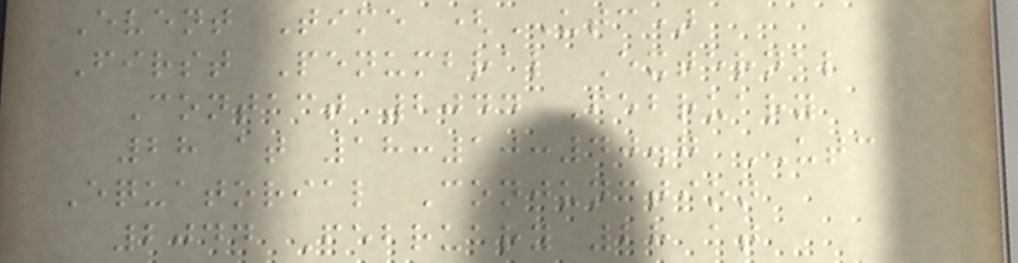Event Time (UTC)
First Penumbral External
Contact 2044 February
28 at 18:10:40.7 UTC
Equatorial Conjunction
2044 February 28 at
